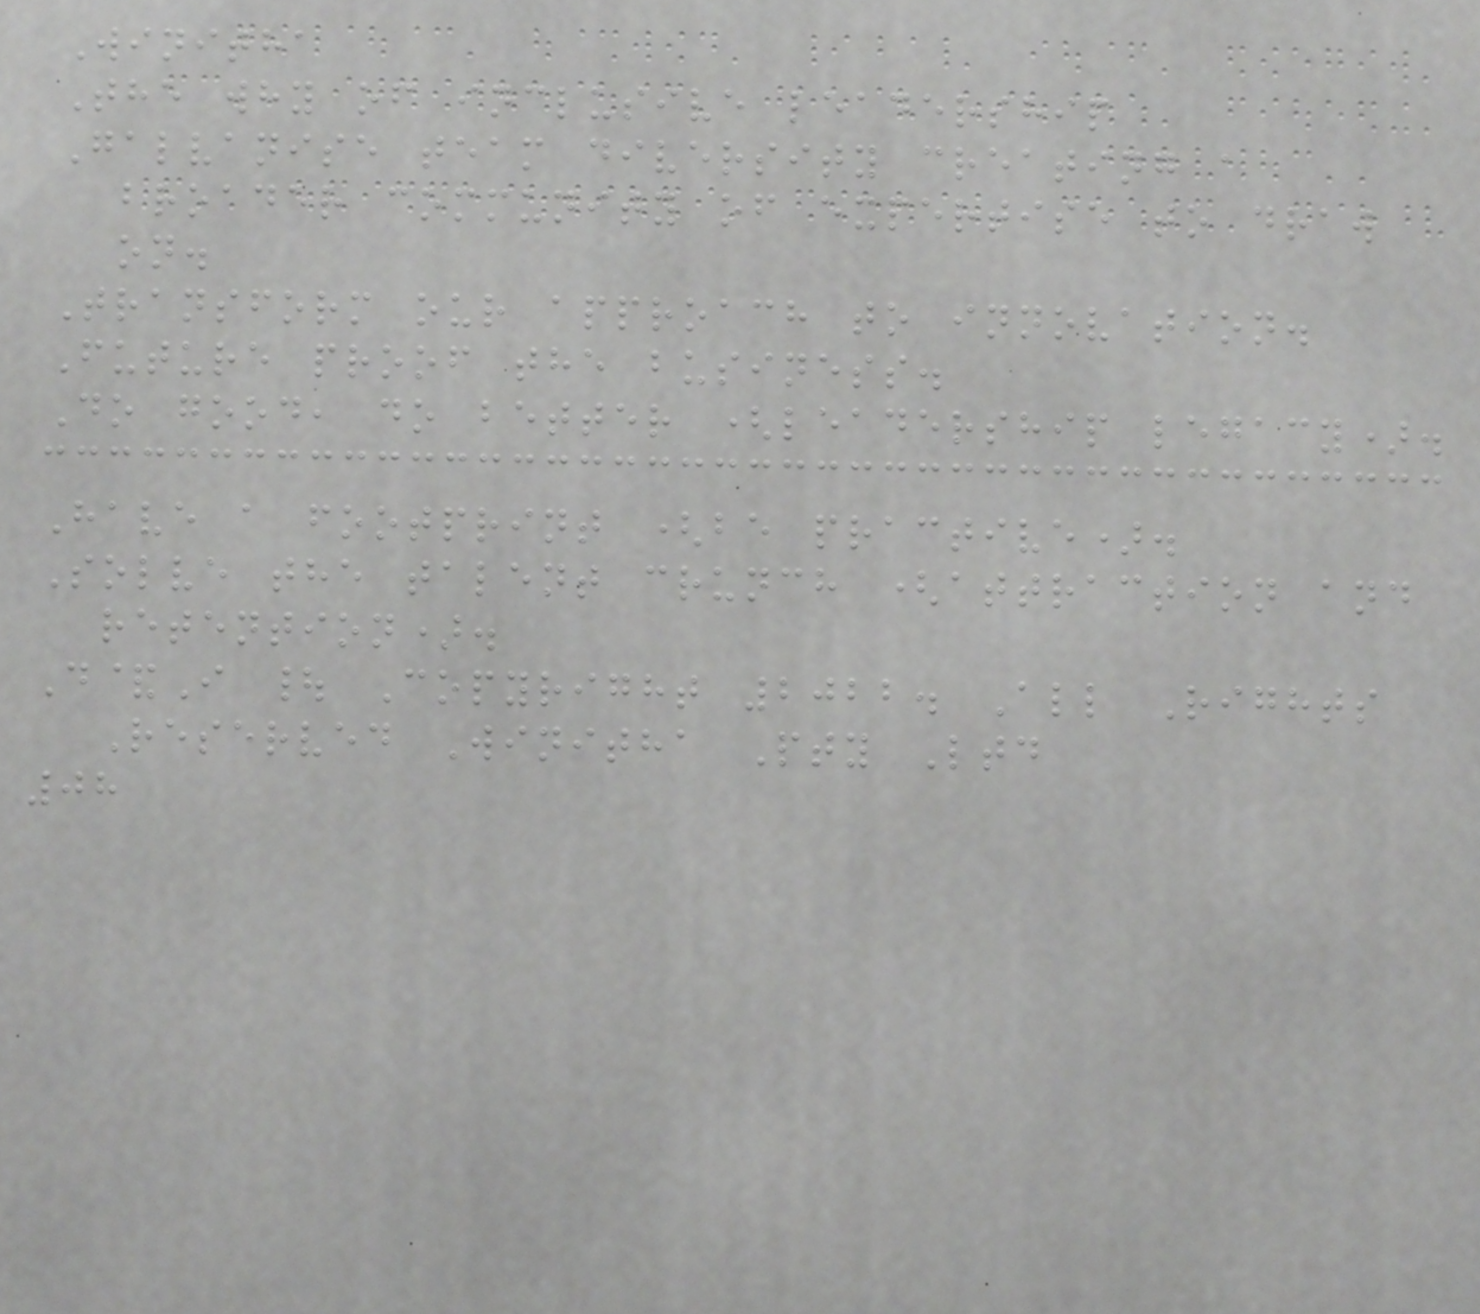Winitha
The why of inclusive leadership
Galvanise team diversity creating a
broader community of expertise to draw
on.
Transform our approach to innovation.
Future proof the business.
Do good, do better (leadership legacy).
Have a footprint (be practive).
Solve the talent crunch (attraction and
retention).
D&I | Copyright 2022. All Rights
Reserved Winitha Pty Ltd
08
